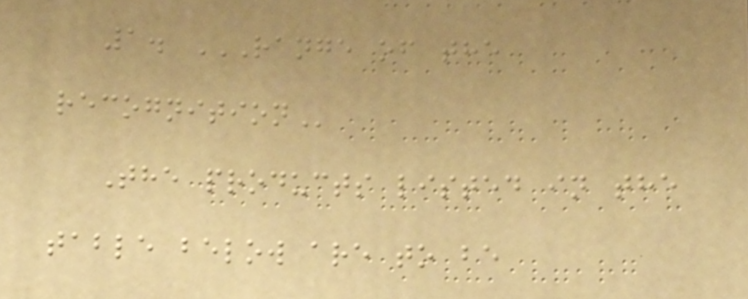1. RANGE OF THE
RECOGNITION
The products listed in the
table below are to be
